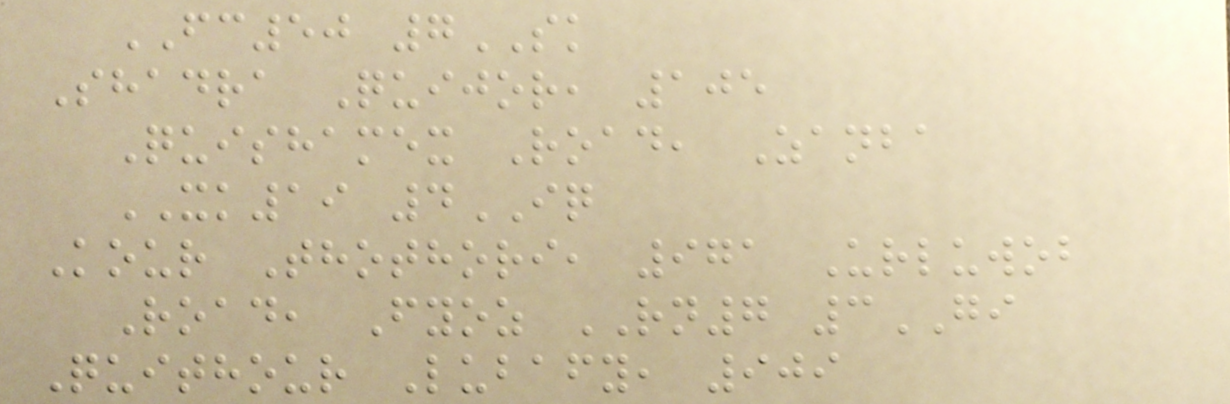FC50 7SK
Shadra Quijor, 105
Quishamex Road, Zanba
XK19 4IQ
Kour Thothori, 971 Urluwob
Road, Fyoz RN7 3GI
Quithour Lubafy, 909
